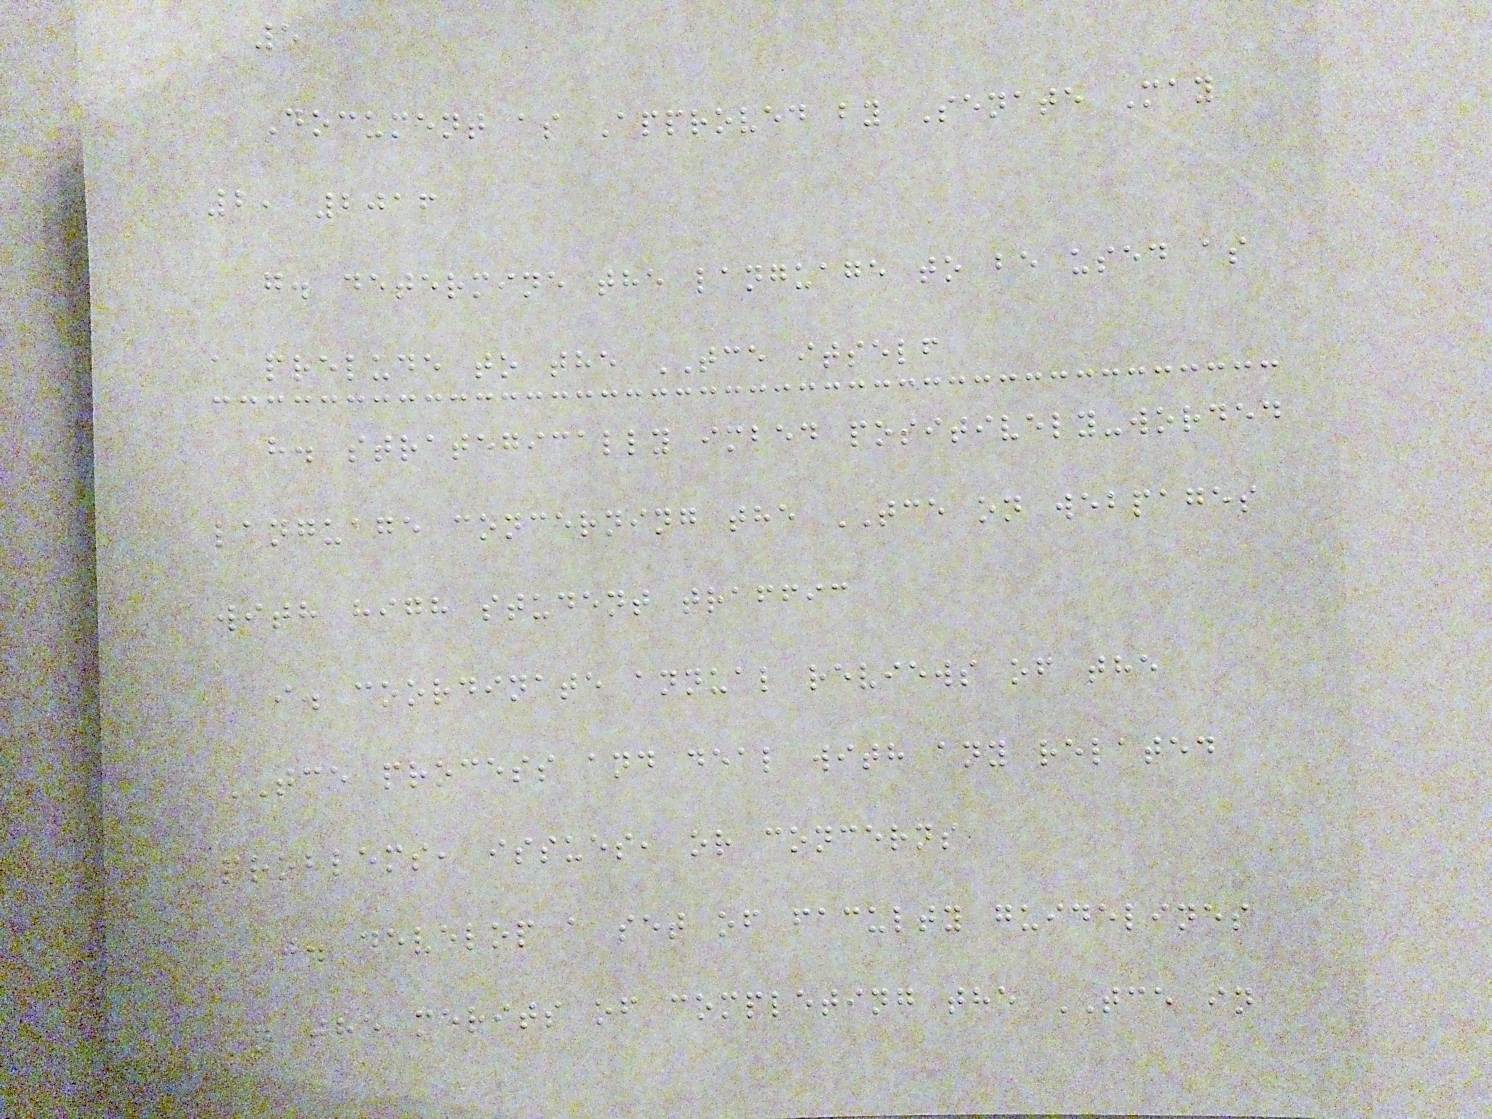5
Document as Approved by Senate May
2, 2016
g. determine the language to be used as
a prelude to the TCE itself
h. strategically imbed positively-worded
language concerning the TCE on webpages
with high student traffic
i. coordinate annual reviews of the
TCE process and deal with any related
problems, issues, or concerns
j. develop a set of faculty guidelines
on the merits of completing the TCE in
